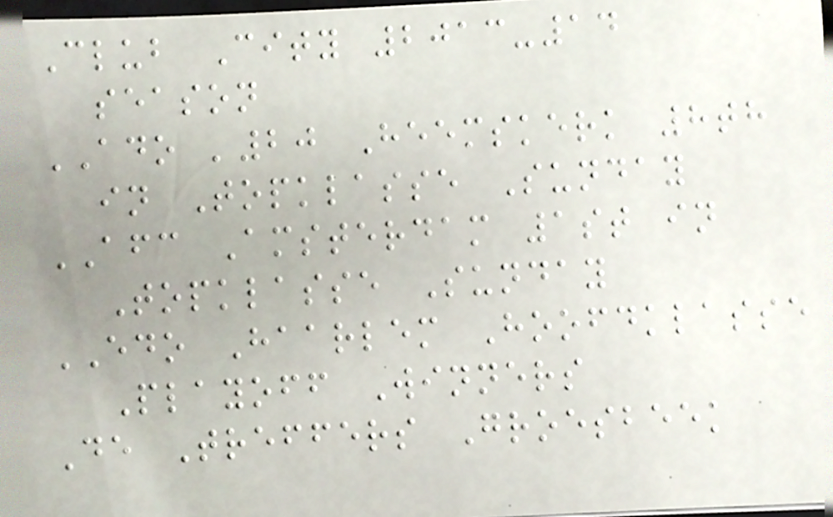Club City 2013-14
season
ADO '20 Heemskerk 8th
in Topklasse Sunday
AFC Amsterdam 1st in
Topklasse Sunday
EDO Haarlem Hoofdklasse
Playoff Winners
De Treffers Groesbeek
